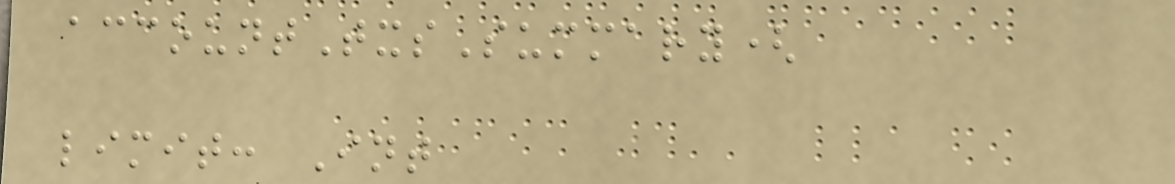accountTxsSummary(
limit: Int
